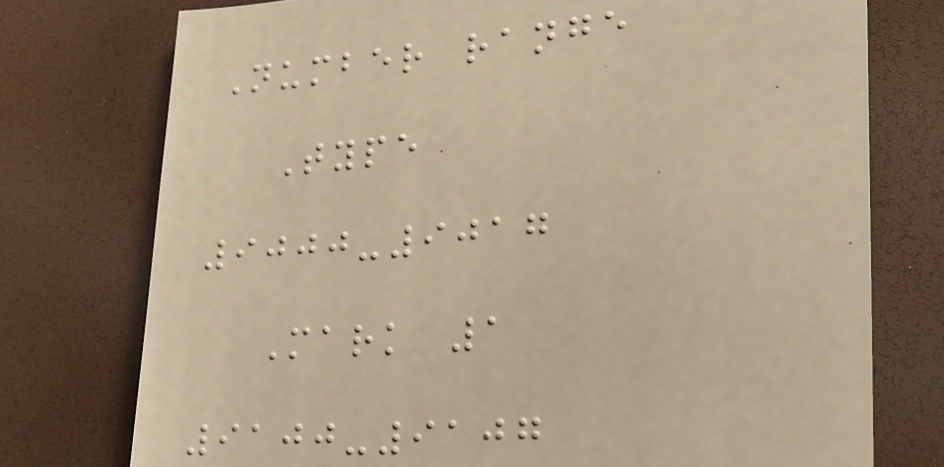Number range
Type
9000-9017
Mark 1
9100-9107
